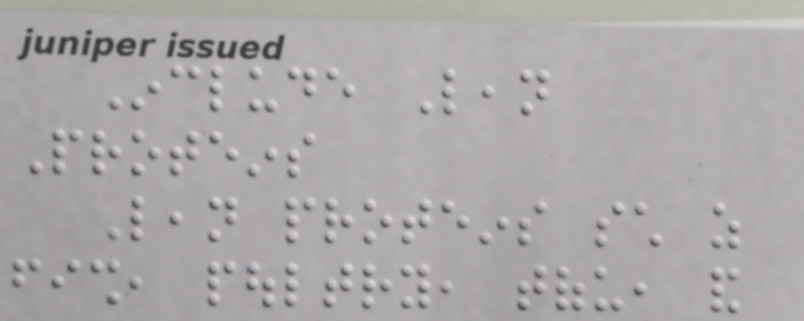Include Lean
Proteins
Lean proteins such as
fish, poultry, tofu, and
